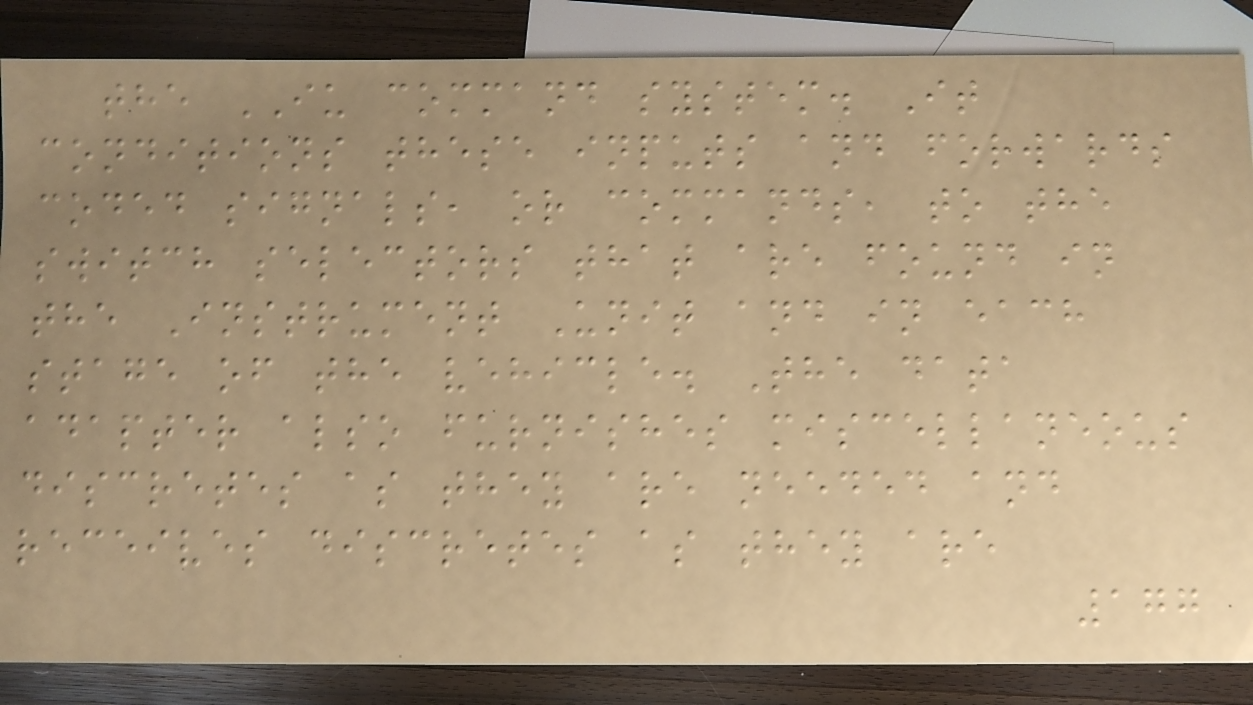the IU command system. It
conditions these inputs and forwards
coded signals, or commands, to the
switch selectors that are found in
the Instrument Unit and in each
stage of the vehicle. The data
adapter also furnishes miscellaneous
discretes as they are needed and
receives discretes as they are
177
